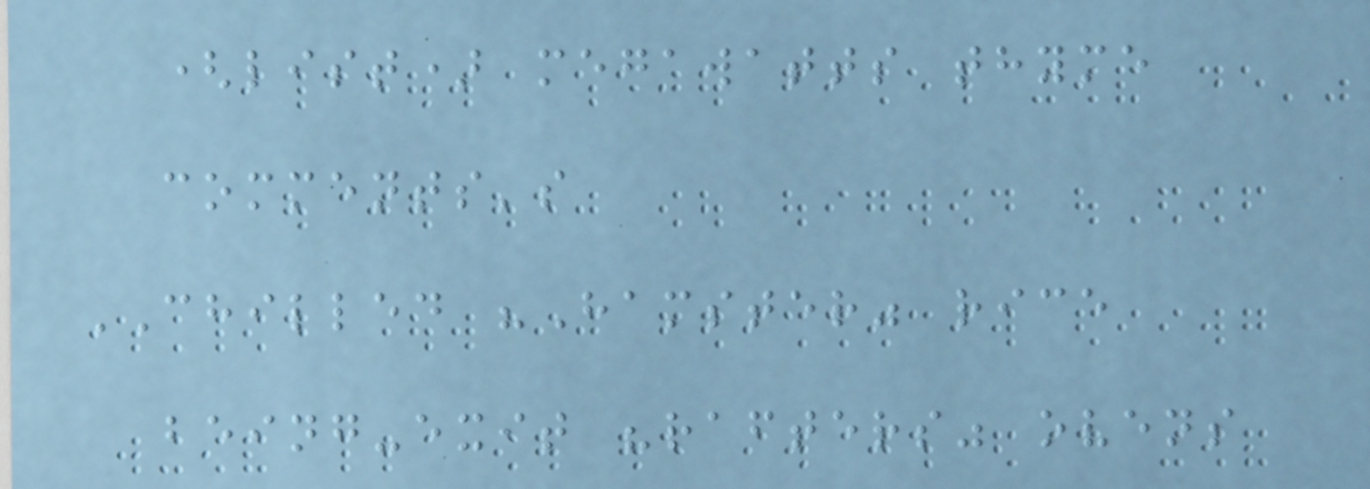(list) megawatts thyme
comments's
CHILLED "Hamster" rice
being-exit "rafters" ovens
